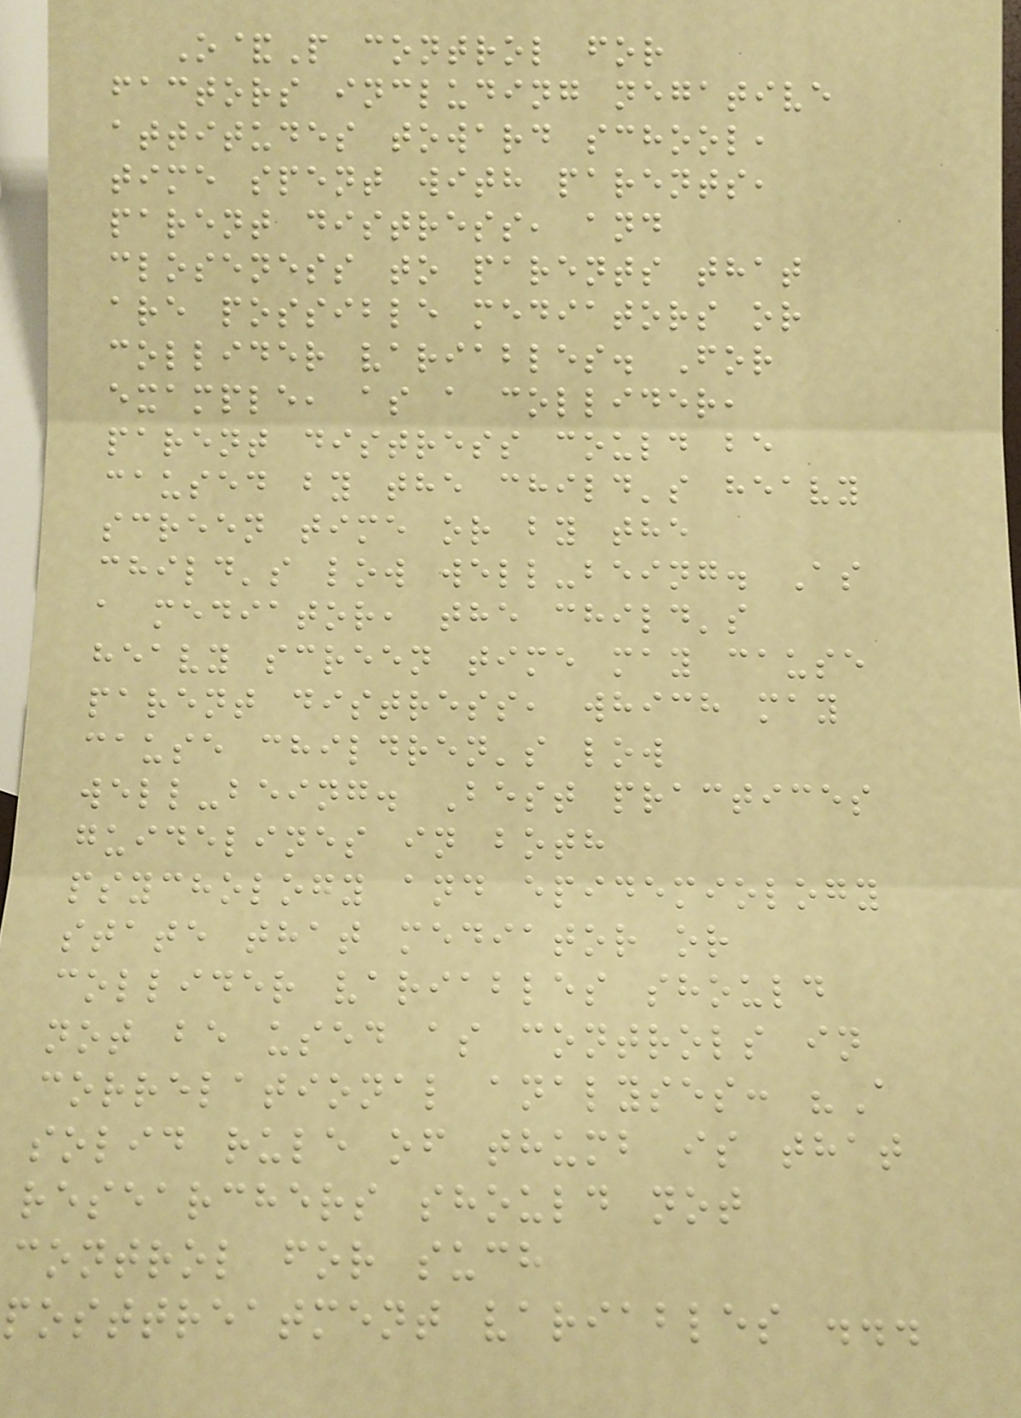O&P control for
factors including negative
attitudes toward school,
time spent with parents,
parent distress, and
closeness to parents that
are possible mediators or
collider variables. For
example, as a collider,
parent distress could be
caused by the child's heavy
screen time or by the
child's low well-being. As
a mediator, the child's
heavy screen time may cause
parent distress, which may
cause children's low
well-being. Best practices
guidelines in both
psychology and epidemiology
state that mediator or
collider variables should
not be used as controls in
correlational analyses: "A
solid rule of thumb is that
researchers should not
control for such
posttreatment variables ...
